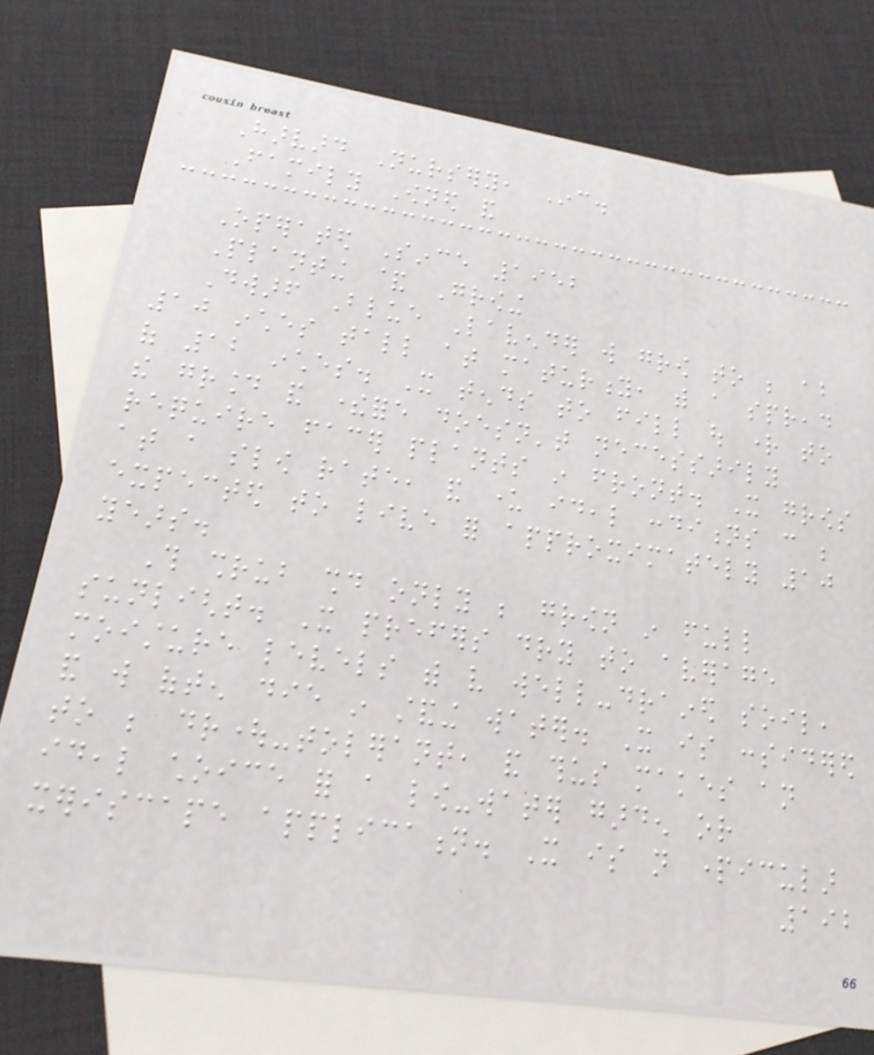Harvard Nursery, Inc.
Family Owned and
Operated Since 1952
Planting & Growing
Dwarf Blue Lavender will grow to be about
10 inches tall at maturity, with a spread
of 12 inches. It tends to fill out right to
the ground and therefore doesn't necessarily
require facer plants in front. It grows
at a slow rate, and under ideal conditions can be
expected to live for approximately 10
years.
This shrub should only be grown in full
sunlight. It prefers dry to average
moisture levels with very well-drained soil,
and will often die in standing water. It is considered
to be drought-tolerant, and thus makes an
ideal choice for a low-water garden or
xeriscape application. It is not particular
192
